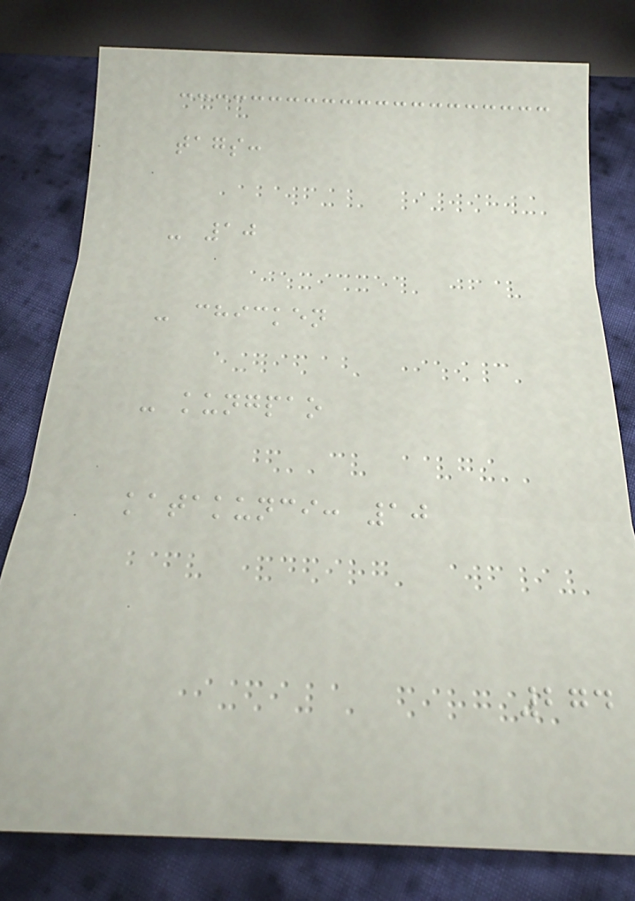tags:
- 10
- chicken
- kungpao
katakunci: 10
274
